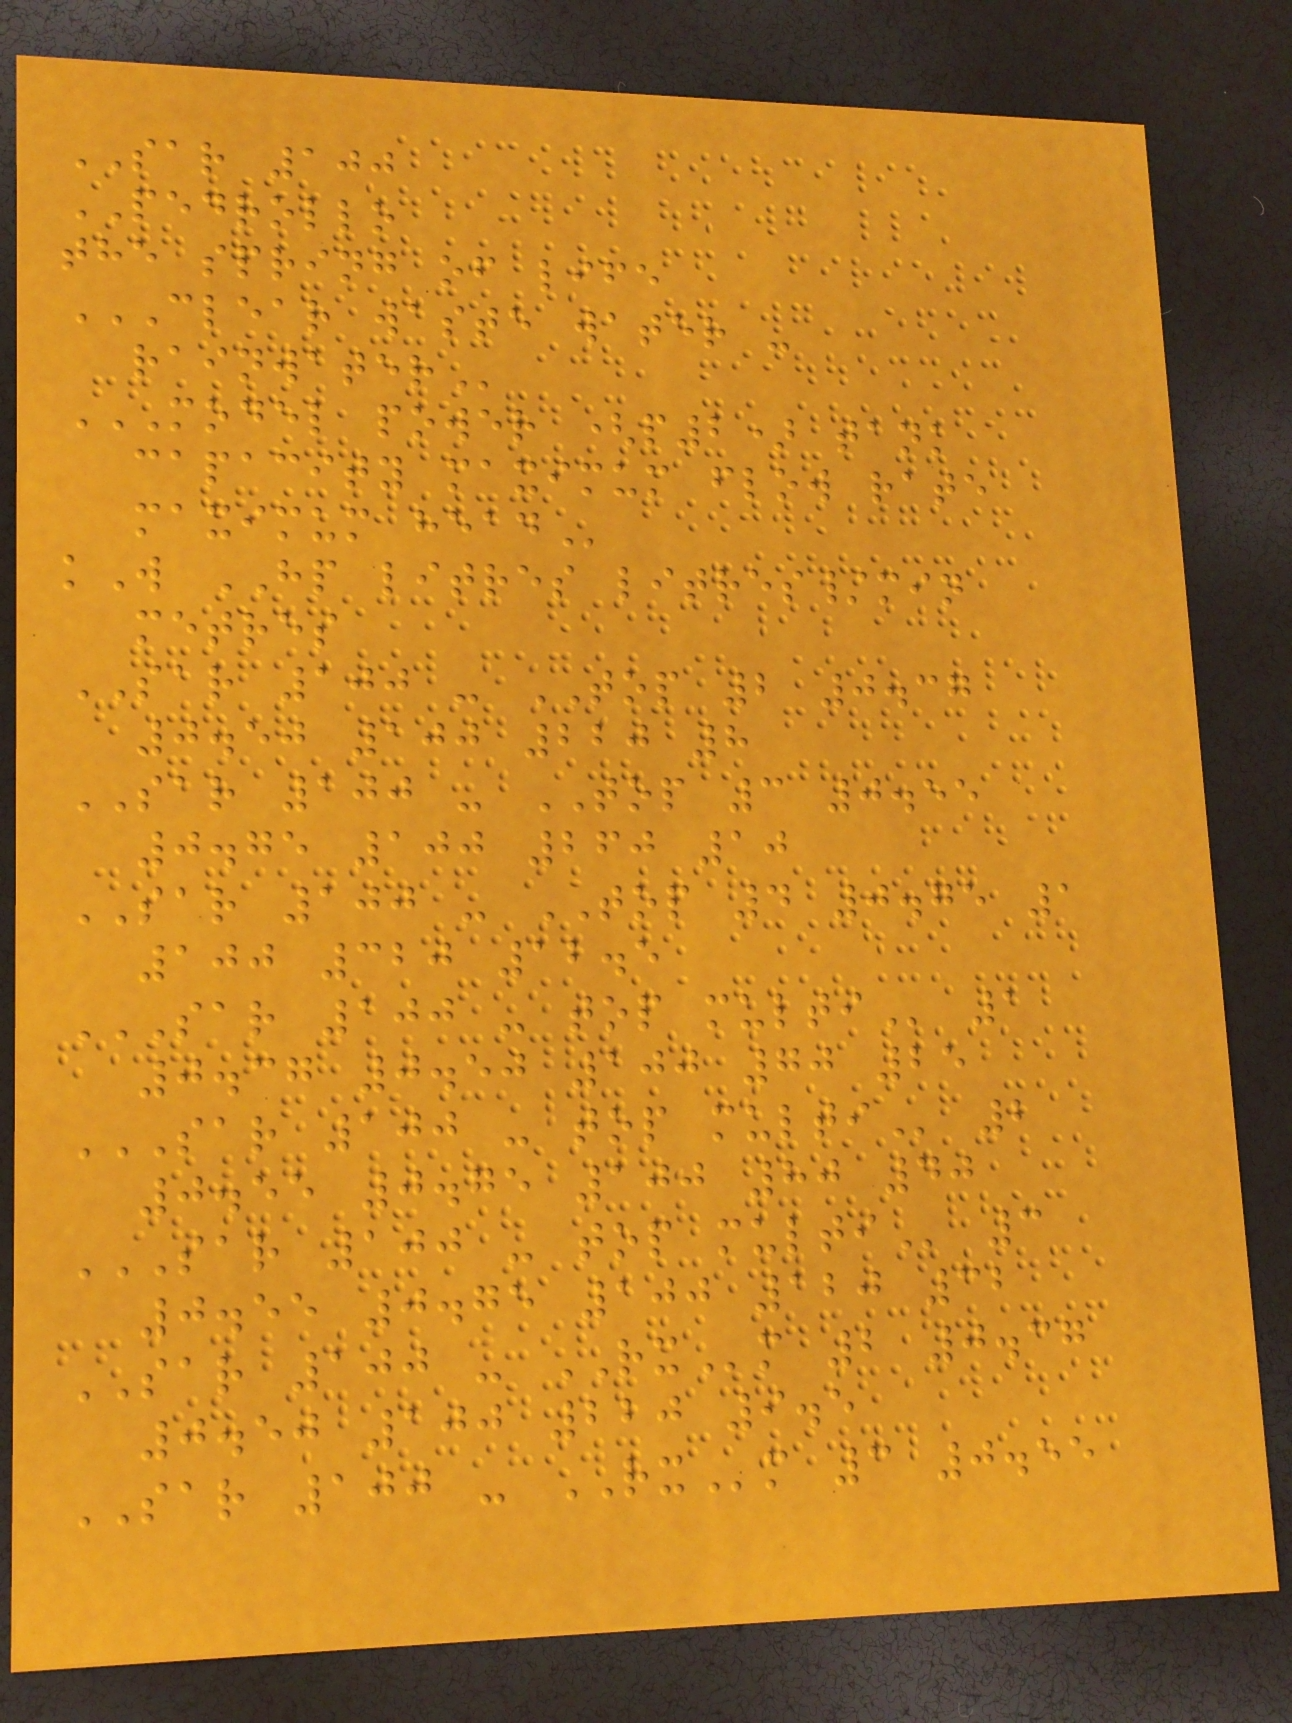SAR 100
PEDROLLO
the spring of life
CLEAR WASTE WATER -
RAINWATER
MODEL POWER (P2) TANK
CAPACITY MAXIMUM FLOW RATE
MAXIMUM HEAD
kW HP litres litres/min
metres
SAR 100 - TOP 2 0.37
0.50 100 220 8
SAR 100 - TOP 3 0.55
0.75 100 260 10
SAR 100 - TOP 4 0.75 1
100 320 12.5
SAR 100 - TOP MULTI 1
0.37 0.50 100 70 25
SAR 100 - TOP MULTI 2
0.55 0.75 100 80 40
SAR 100 - TOP MULTI 3
0.55 0.75 100 120 32
SAR 100 - RXm 2 0.37
0.50 100 220 9.5
SAR 100 - RXm 3 0.55
